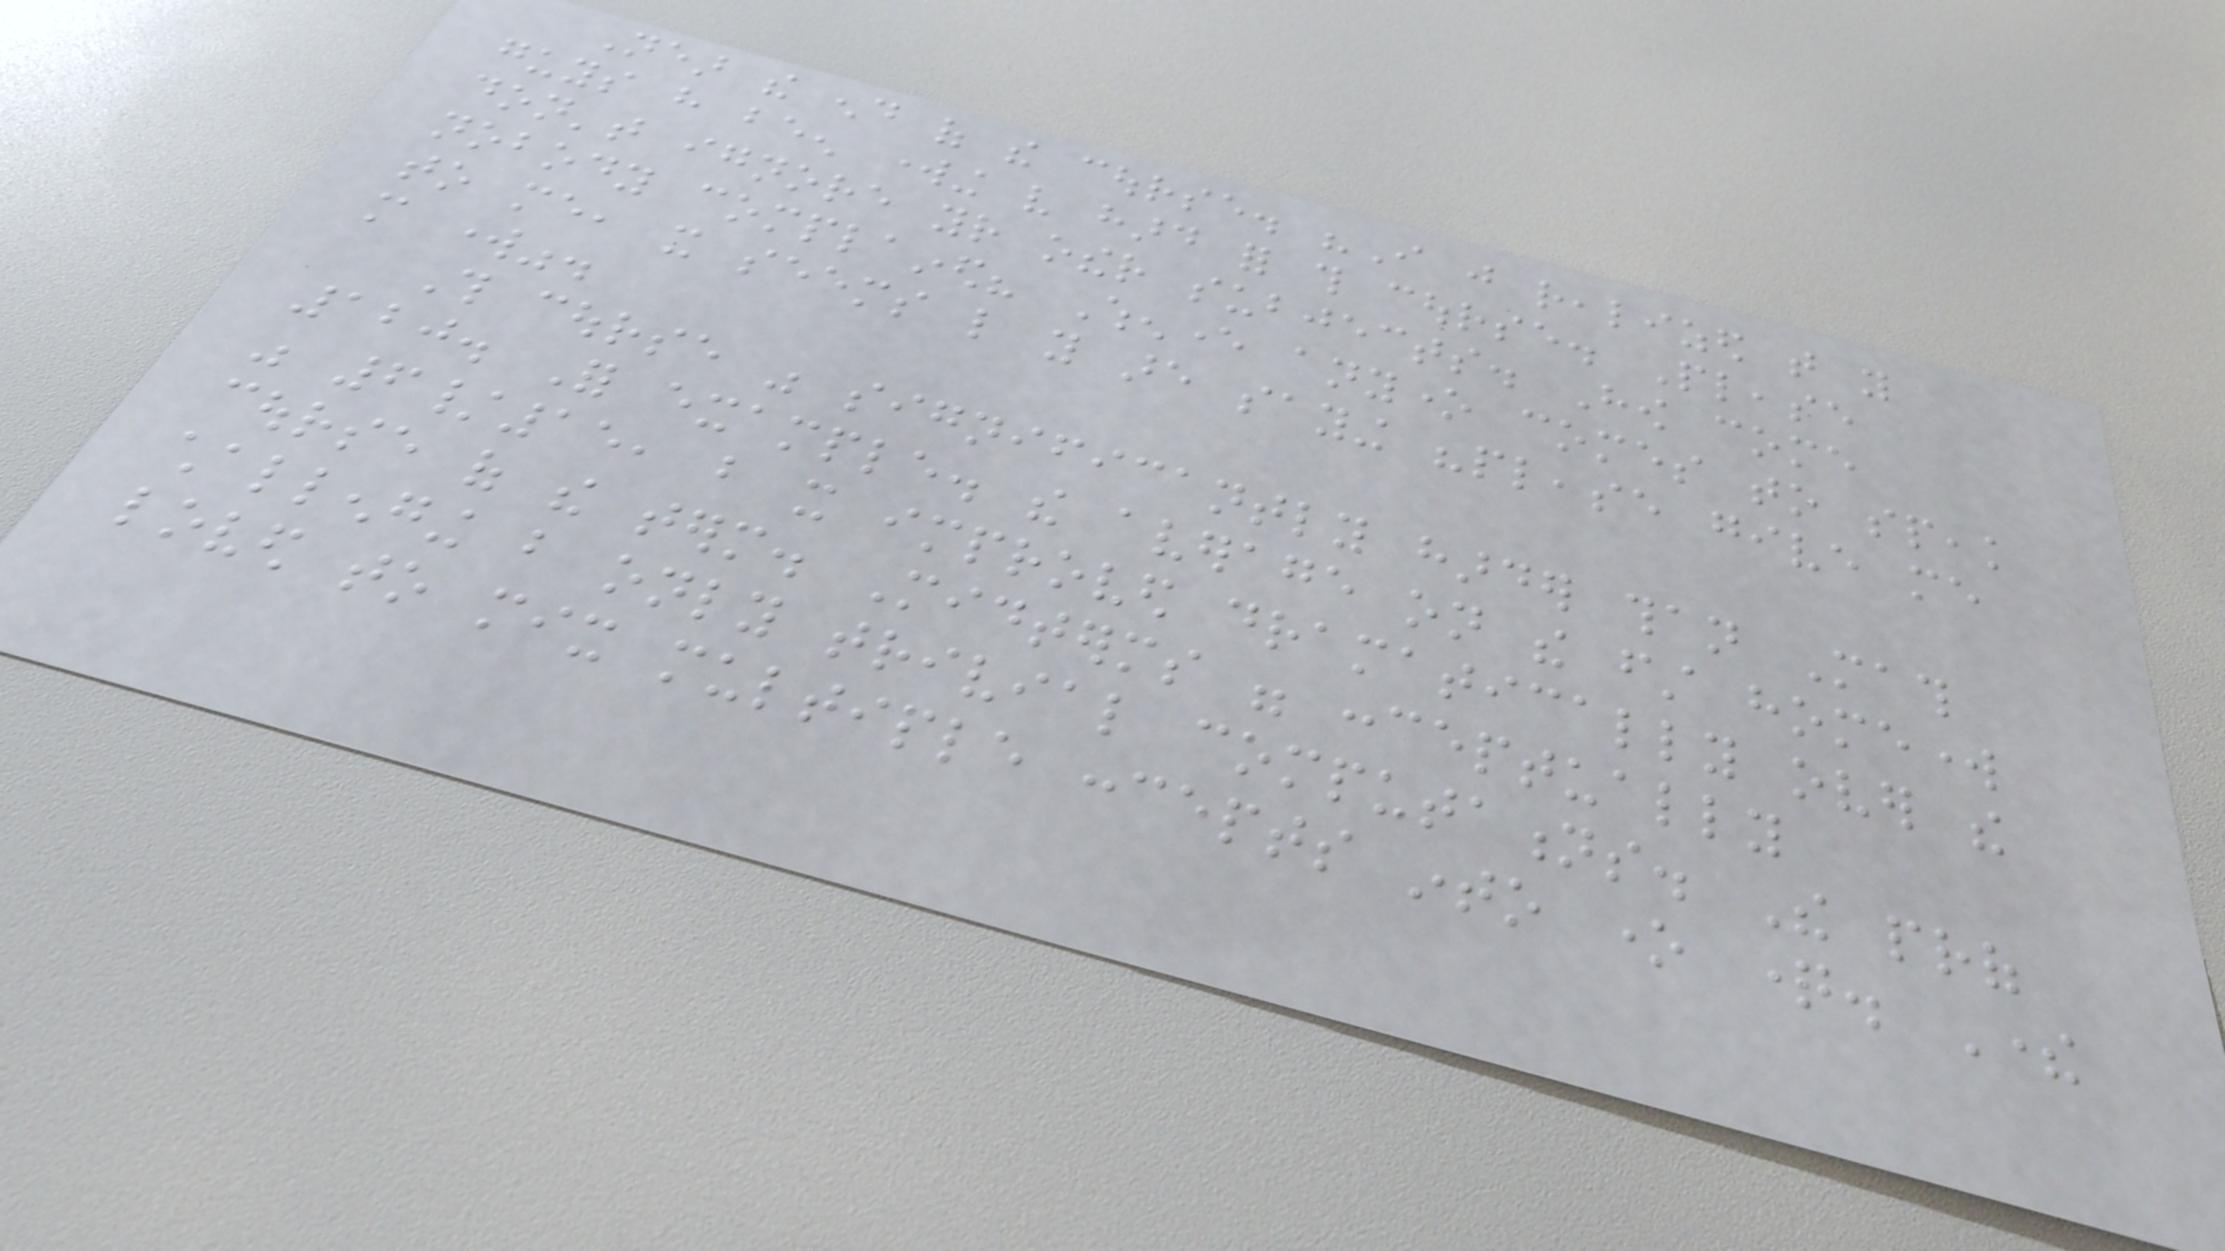Near the end of the course. "I just realized that you
guys have been working very hard for this course. Please
don't ignore your other subjects. How come
nobody complained? Whenever anyone comes to speak
to me, it seems like you are saying "please give me
more work".
This course was significantly harder than Math
120. For example. the average on the first homework
was 6/15, but it improved dramatically over the
course of the term. Midterms were conceptually
challenging but only trivial computations. The prof
loved to mix multiple concepts into one question. There
